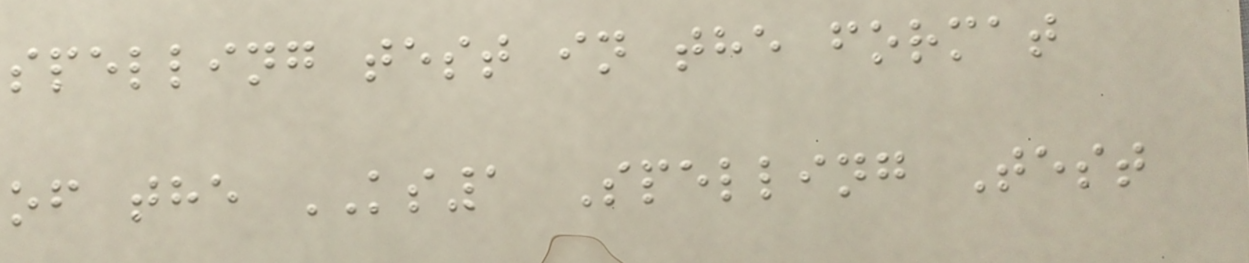spelling test in the format
of the KS1 Spelling Test
